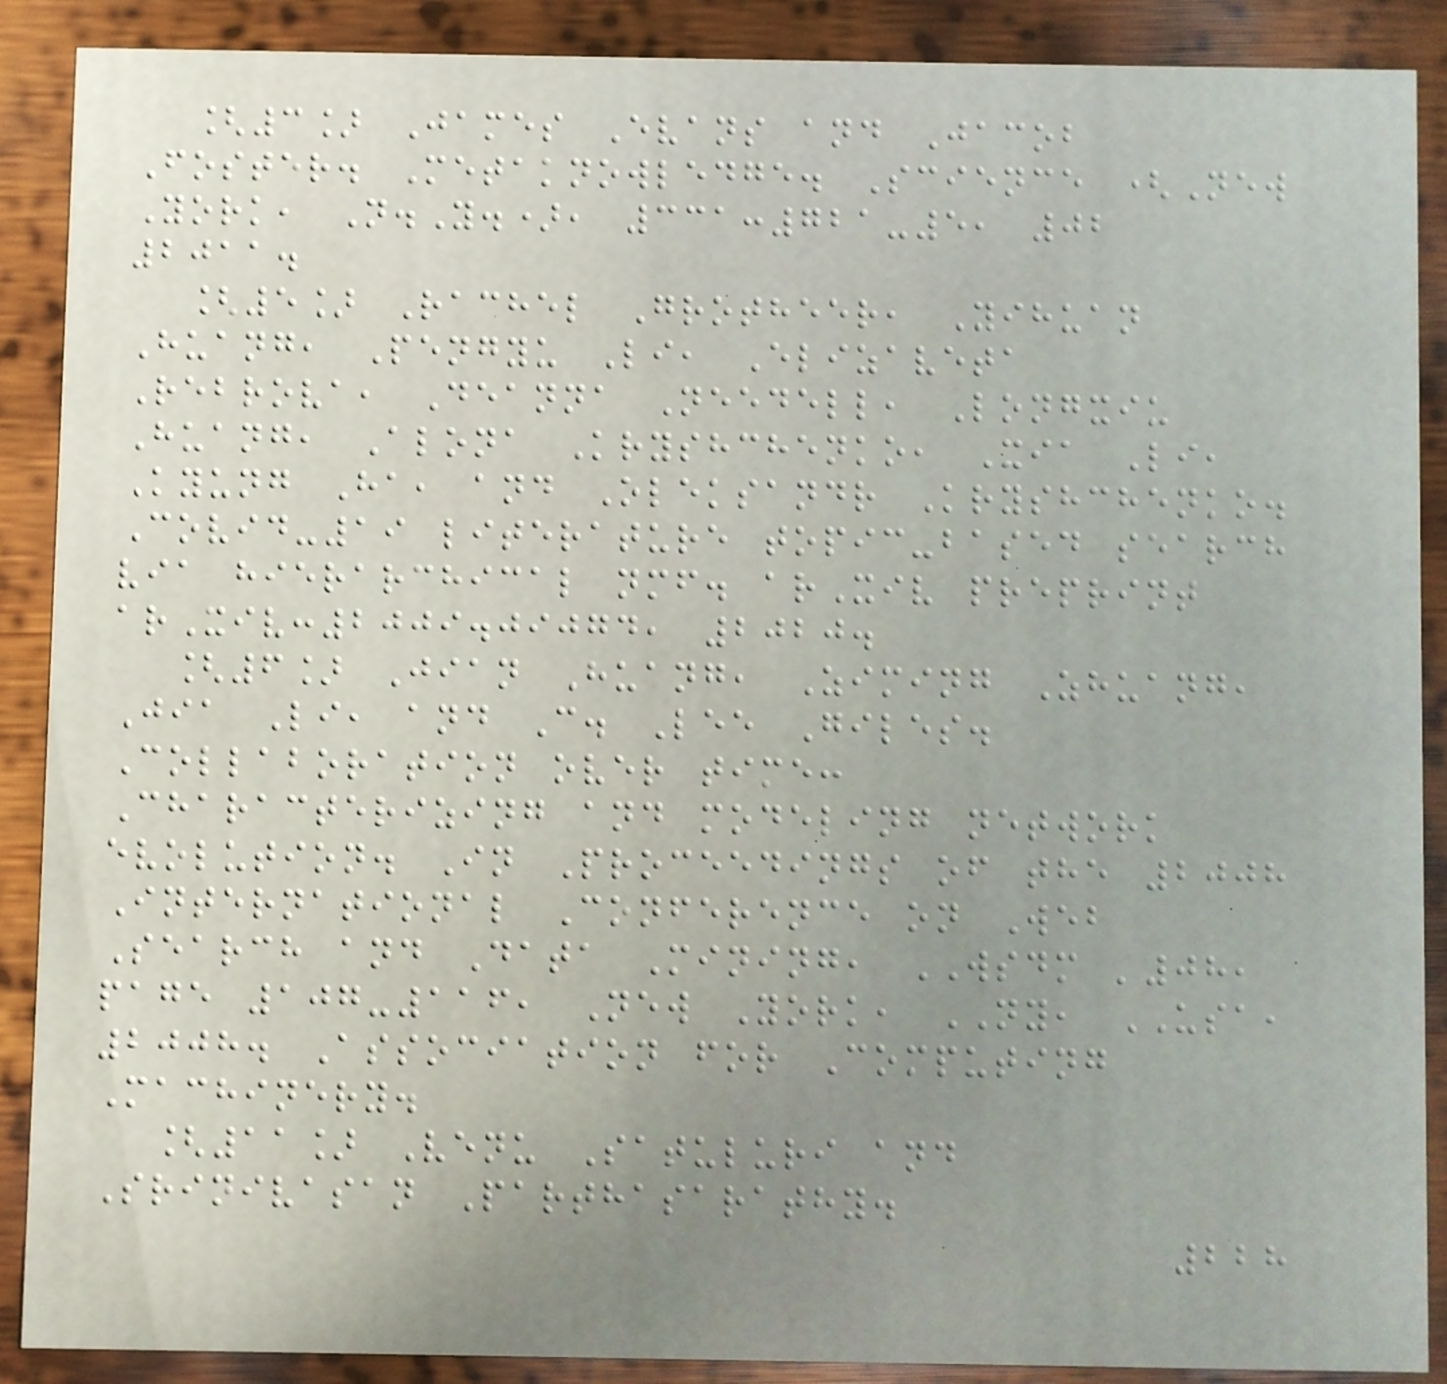[3] James Evans and Jacob
Foster. Metaknowledge. Science (New
York, N.Y.), 331:721-5, 02
2011.
[5] Rachel Grotheer, Yihuan
Huang, Pengyu Li, Elizaveta
Rebrova, Deanna Needell, Longxiu
Huang, Alona Kryshchenko, Xia Li,
Kyung Ha, and Oleksandr Kryshchenko.
Covid-19 literature topic-based search
via hierarchical nmf. arXiv preprint
arXiv:2009.09074, 2020.
[6] Jian Huang, Ziming Zhuang,
Jia Li, and C. Lee Giles.
Collaboration over time:
Characterizing and modeling network
evolution. In Proceedings of the 2008
International Conference on Web
Search and Data Mining, WSDM '08,
page 107-116, New York, NY, USA,
2008. Association for Computing
Machinery.
[11] Venu Satuluri and
Srinivasan Parthasarathy.
228
